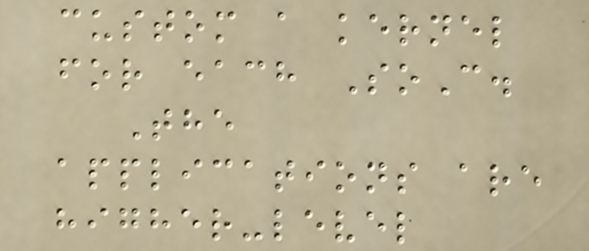custom a kernel
for each SoC.
The
applications are
higher-level
